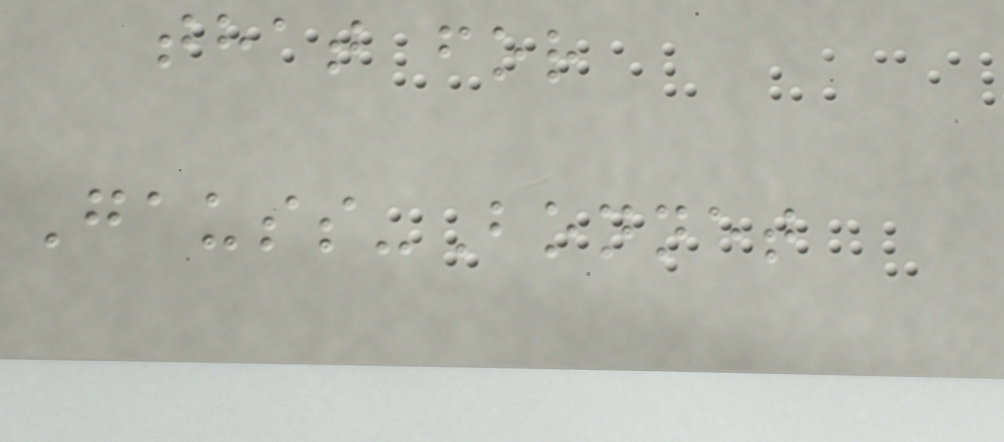that for
Gauss-Bonnet
